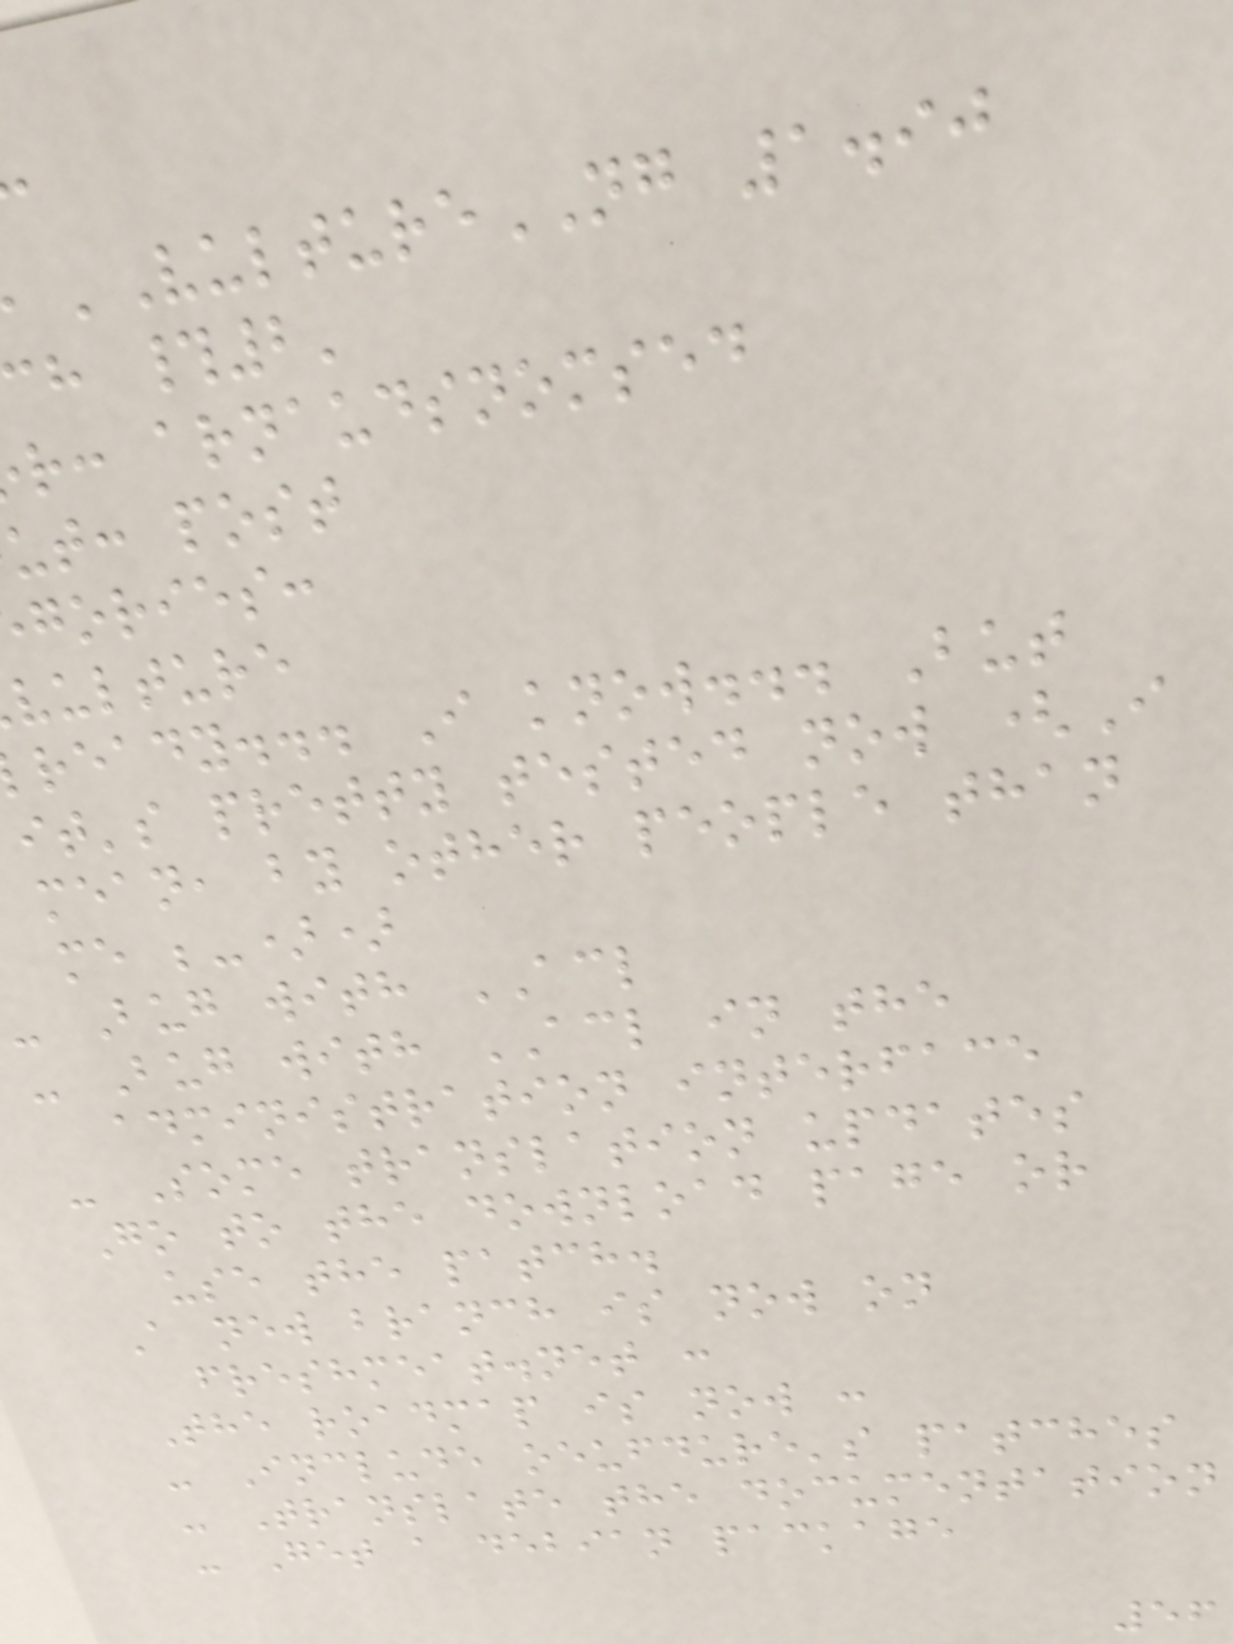'VultureNG 1.90
h #2'
r: arnaudsnomsed
ut: post
gories:
vulture
ready... I know... But
it's pretty tested now (I
mean, by other people than
me ;-))
- Bug with ACL
- Bug with ACL in the
administration interface
- Some translation updates
Go to the download page or
use the patch.
A new branch is now on
freshmeat.net :
The roadmap is now :
- Include oeufdure's patches
- Translate the documentation
- Get a debian package
56
